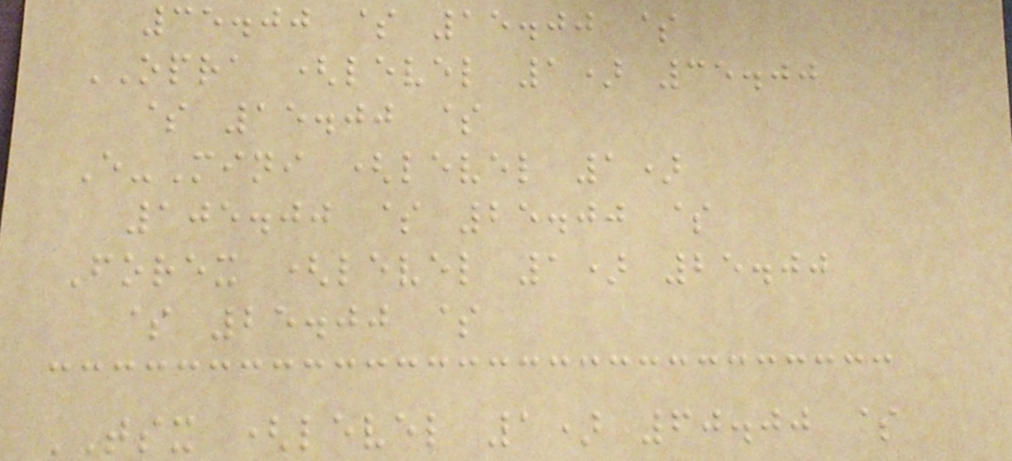35.00 $ 15.00 $
OPRA (level 1) 35.00
$ 15.00 $
E-Mini (level 1)
105.00 $ 25.00 $
Forex (level 1) 25.00
$ 25.00 $
TSX (level 1) 60.00 $
